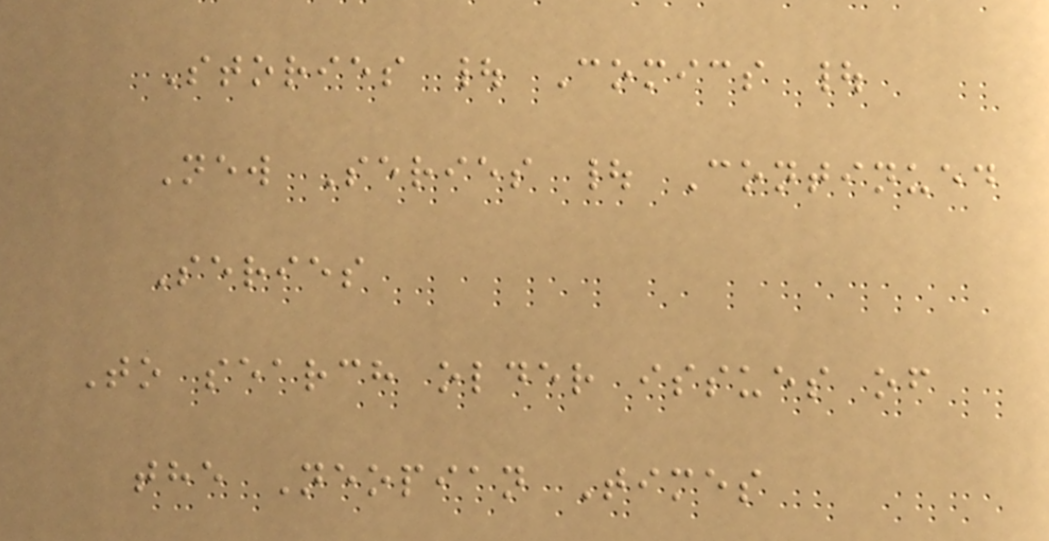Stories | Comics |
New Series | Continued
Series
To search older issues of
the Neopian Times
